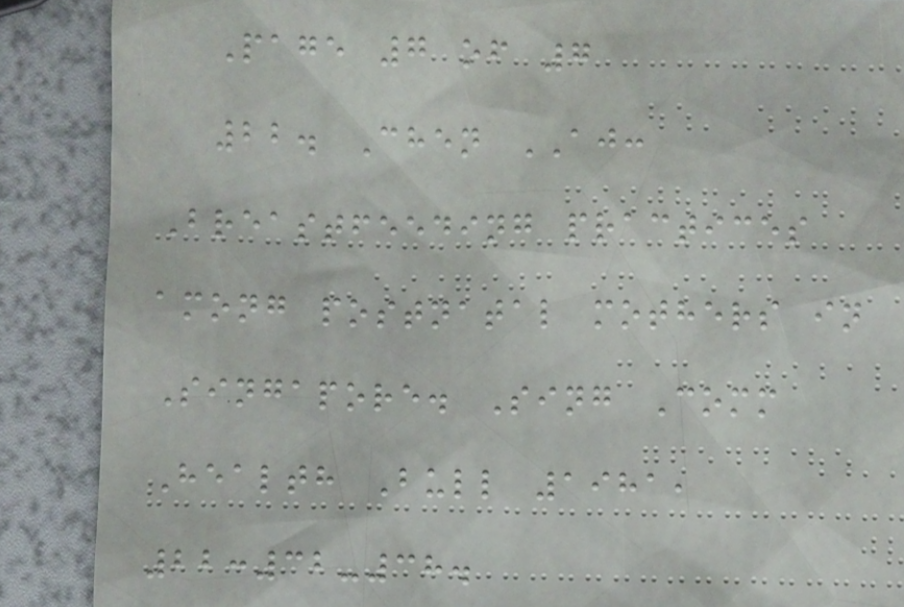Page 7 of 7
22. Chen AJ:
Breastfeeding practices
among postnatal mothers in
Singapore. Sing Comm
Health Bull 1981,
22:32-38.
